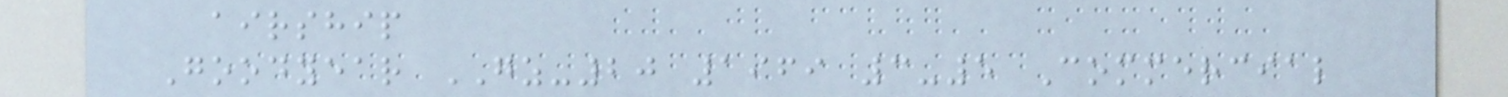airship
Goodyear GZ-20 1969 3-5 Commercial
